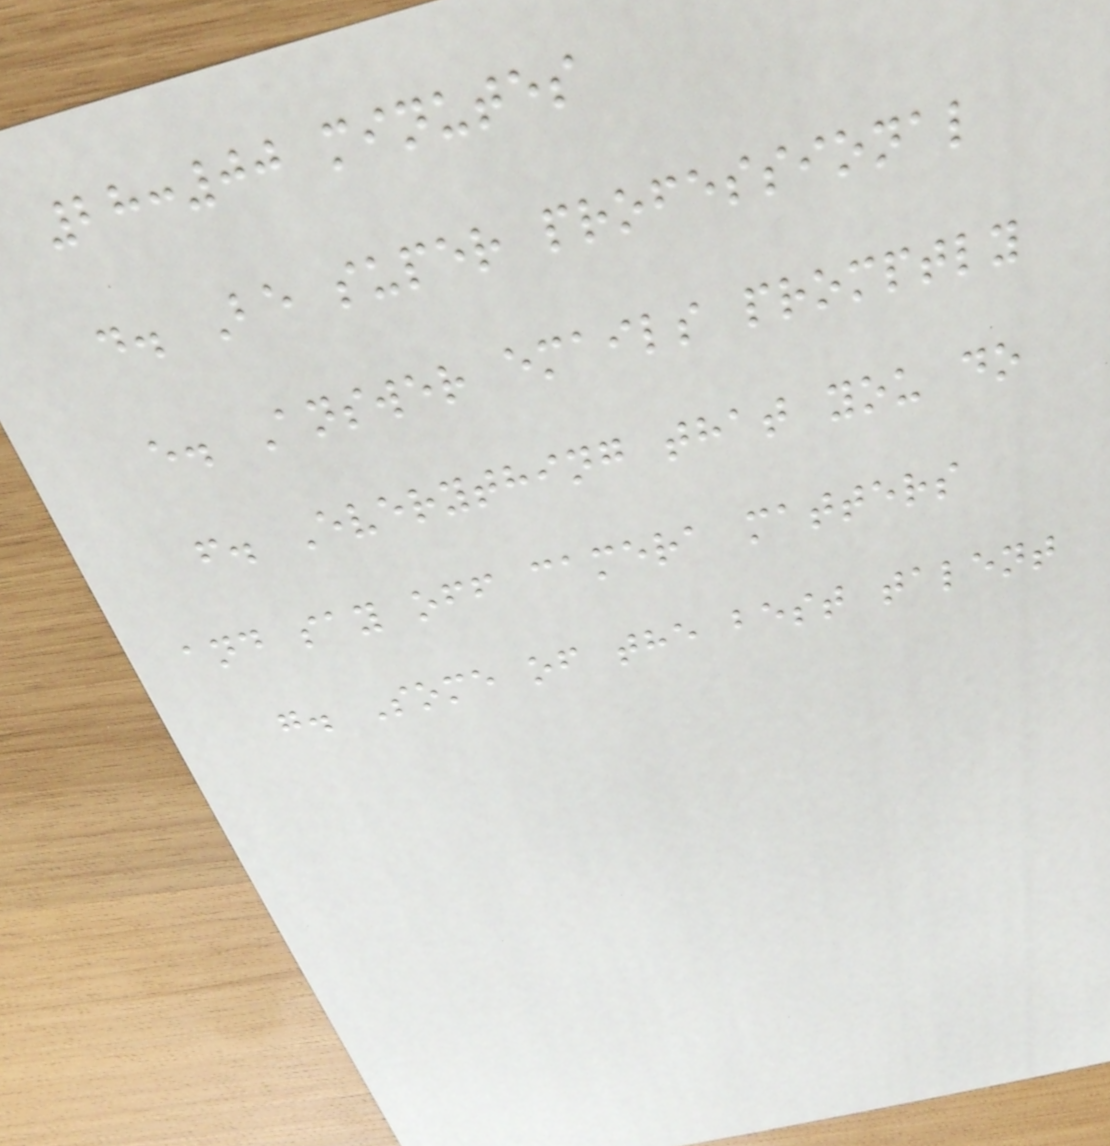28:00 minutes
d. Be super professional
e. Answer emails promptly
f. Everything that you do
and say off camera matters
g. Some of the best talent
